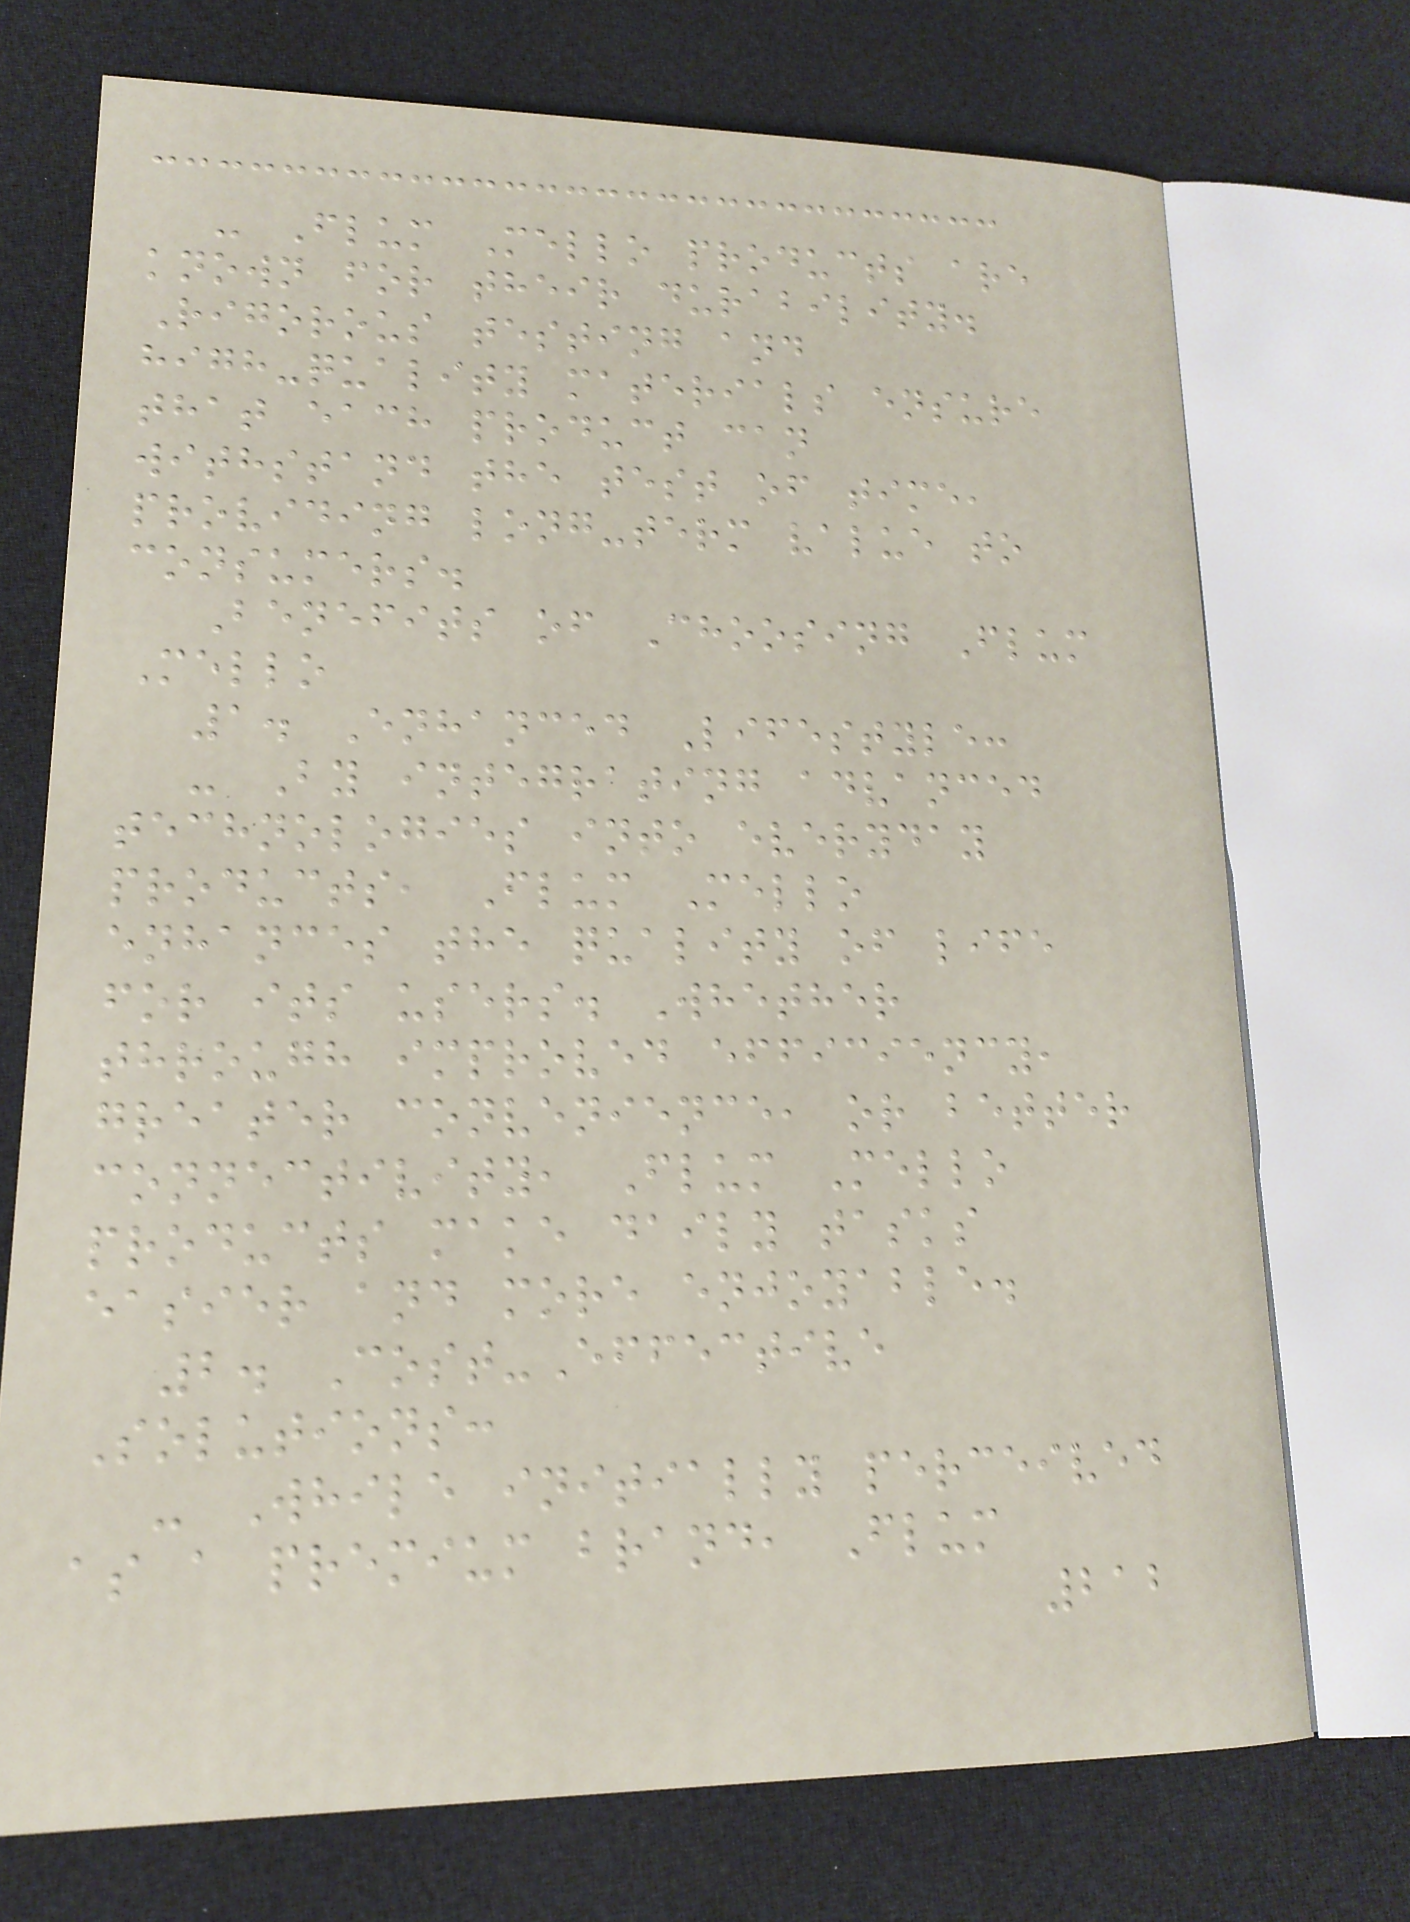- Flum Mello products are
known for their durability.
Rigorous testing and
high-quality materials ensure
that each product can
withstand the test of time,
providing long-term value to
consumers.
Benefits of Choosing Flum
Mello
1. Enhanced Lifestyle:
- By integrating advanced
technologies into everyday
products, Flum Mello
enhances the quality of life
for its users. Whether
through improved efficiency,
greater convenience, or better
connectivity, Flum Mello
products make daily tasks
easier and more enjoyable.
2. Cost-Effective
Solutions:
- While initially perceived
as a premium brand, Flum
212
